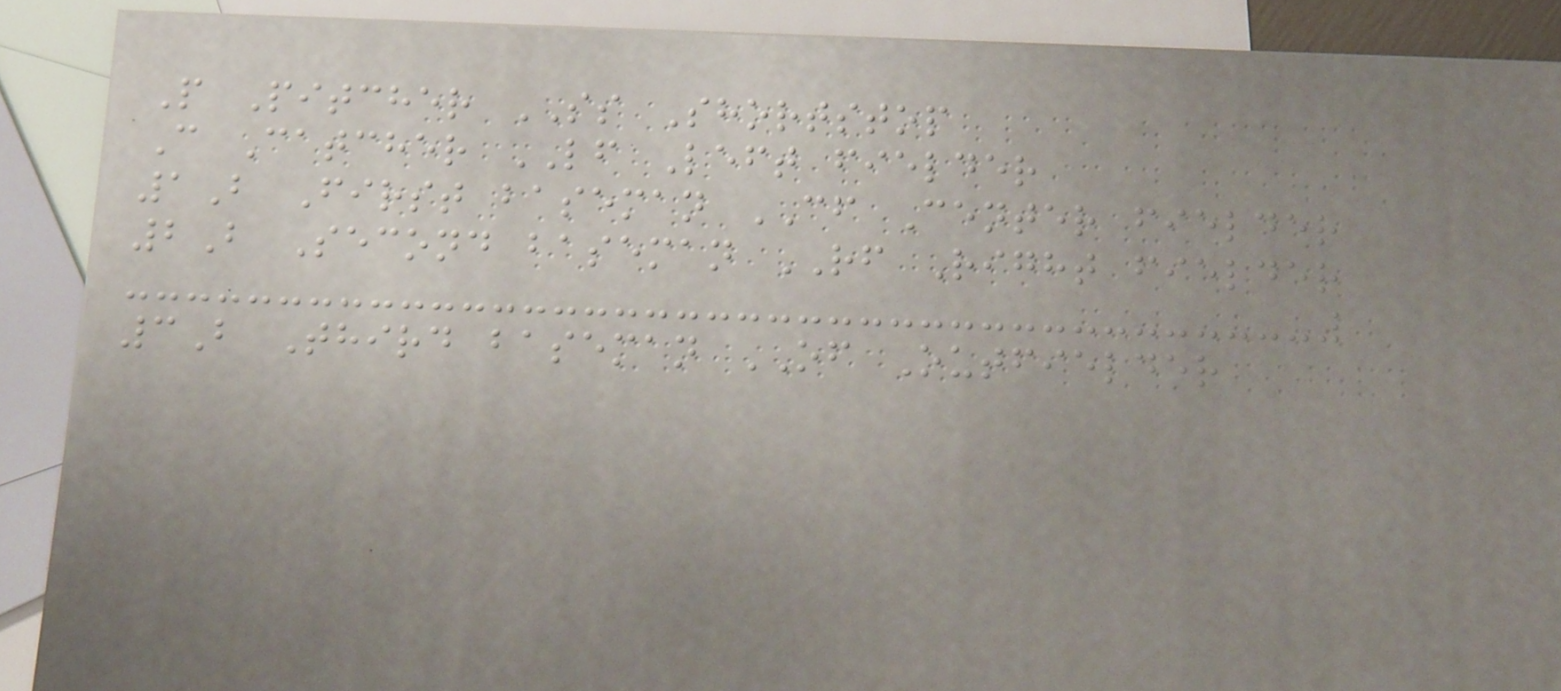P Pitcher SS Shortstop
C Catcher LF Left fielder
1B First baseman CF Center fielder
2B Second baseman RF Right fielder
3B Third baseman OF Outfielder
